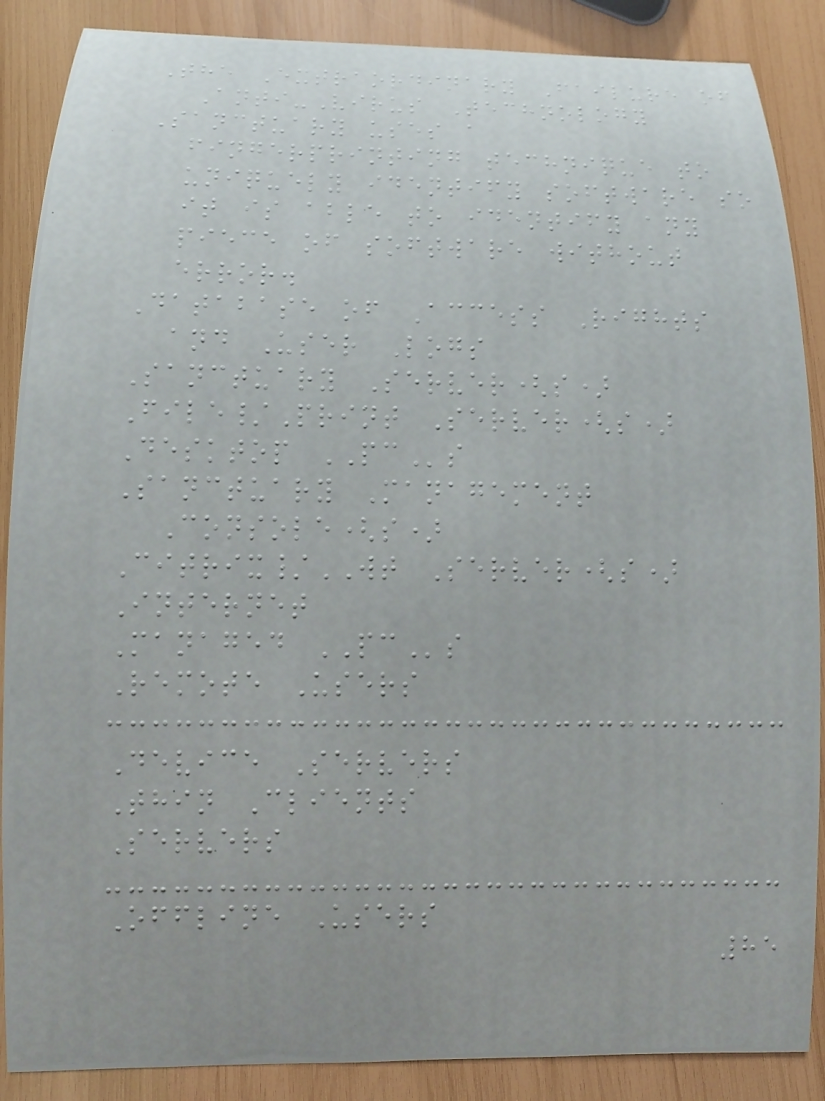The Extraordinary Failure of
Anti-Virus Technology
Sanctuary uses a
fingerprinting technique to
uniquely identify software so
it is able to identify any
piece of software without
error.
Database of Access Rights
and User Logs
Sanctuary Server(s)
File/Print Server(s)
Desktop PCs
Sanctuary Management
Console(s)
Citrix/WT Server(s)
Internet
Managed PCs
Remote Users
Device Servers
Thin Clients
Servers
Offline Users
85
